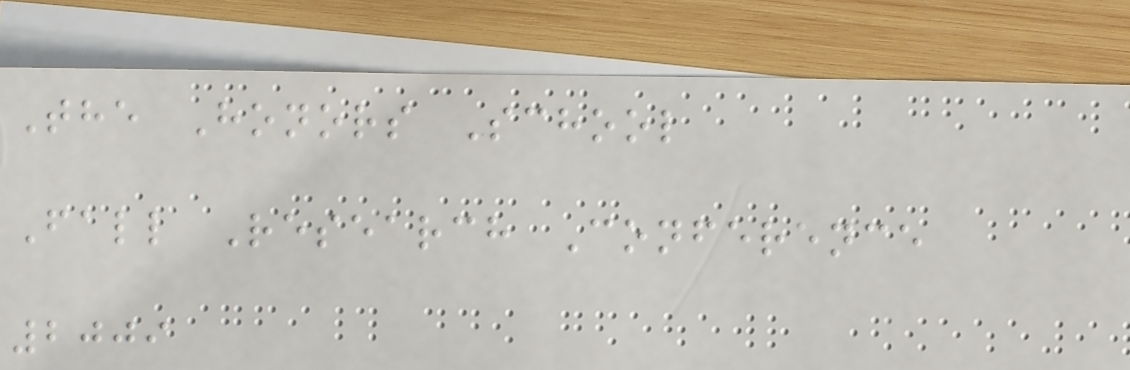The Honors School
Fall Research Conference
2009
